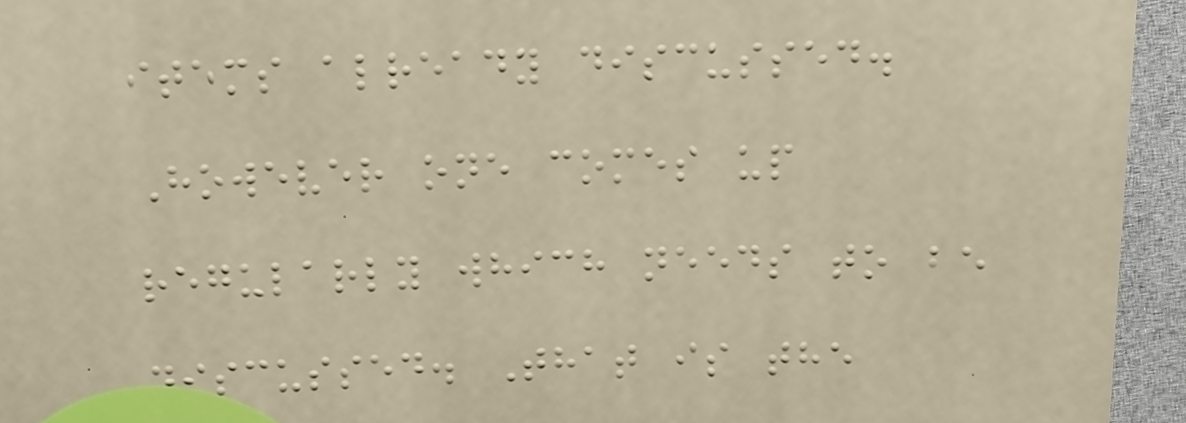items already discussed.
However one comes up
regularly which needs to be
discussed. That is the
